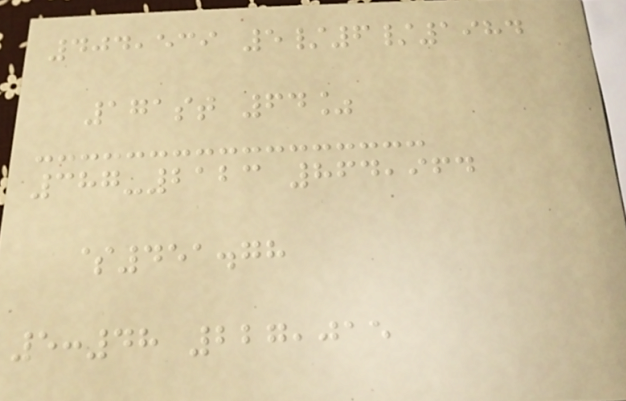404,539 5/6/1984
171st 64%
387-2123 864,964
$451.78
5:48 227,015
